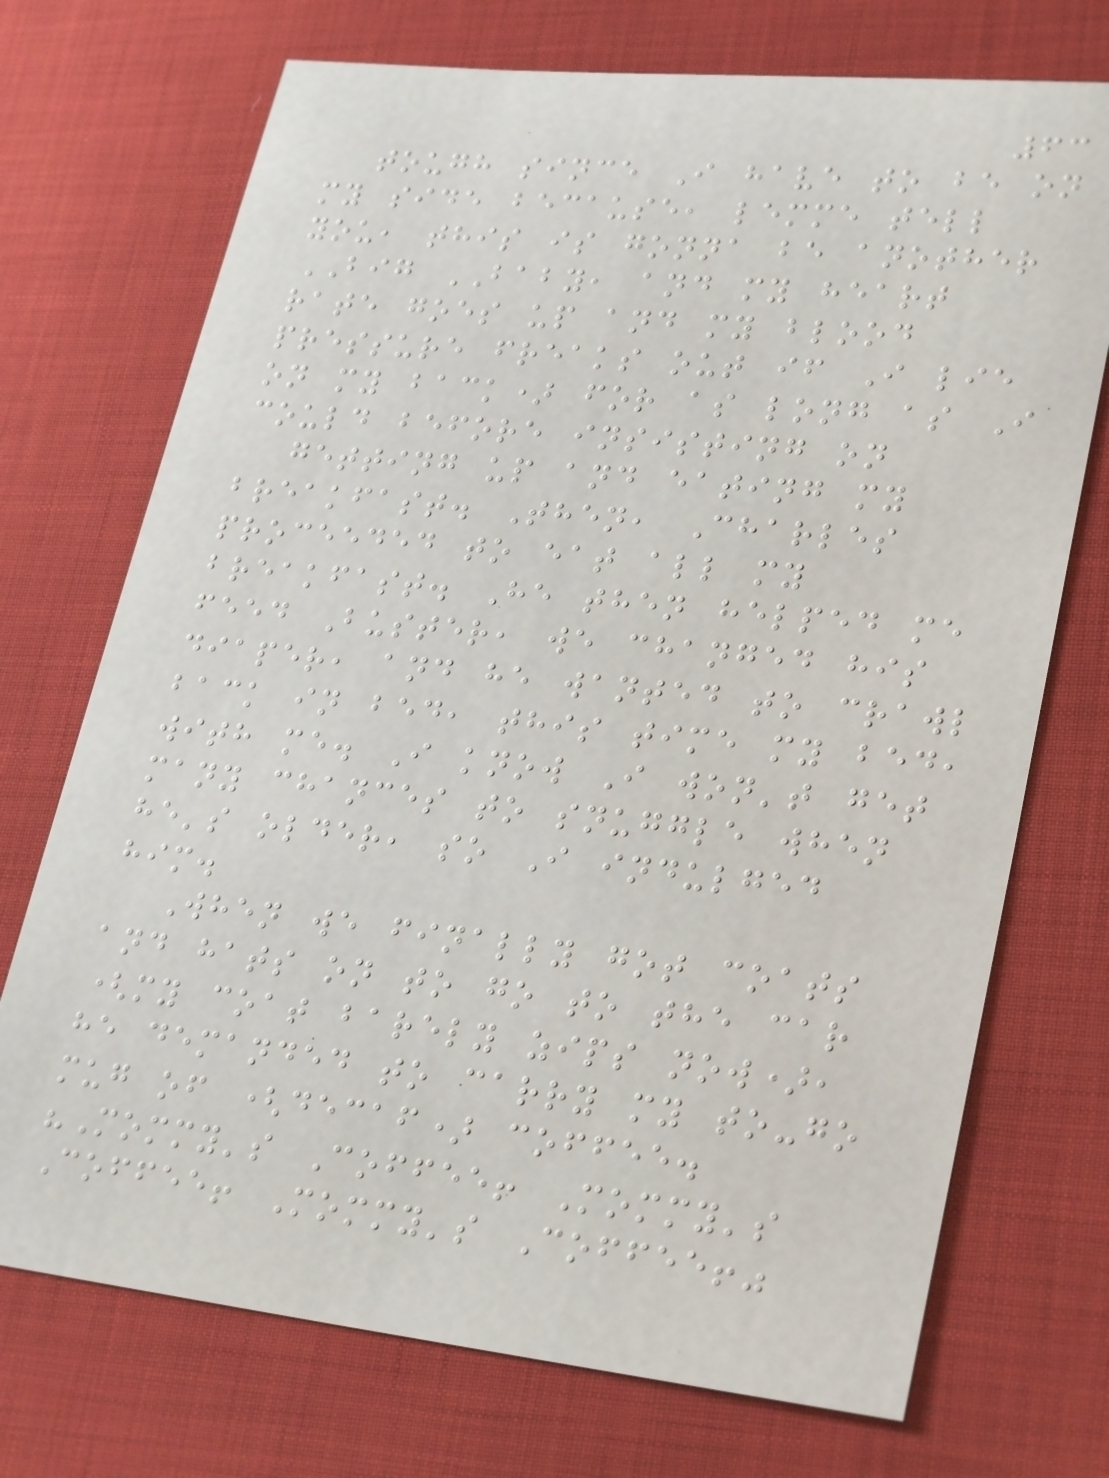63
tough since I have to be on
my side because, lemme tell
you, this is gonna be another
BIG BABY, and my heart
rate goes up and my blood
pressure freaks out if I lie
on my back) for as long as I
could before insisting on
getting up and eating my
breakfast. Then, Charles
proceeded to eat all my
breakfast. He then helped me
feed Buster, we changed his
diaper, and he wanted to crawl
back in bed, this time my bed,
with me. I know I won't get
many chances to snuggle when
he's older, so I indulged
him.
When we finally got coats
and hats on to go to the car
(my coat barely zips now),
he demanded to carry my to-go
mug of (decaf) coffee.
"Mommy's Coffee! Mommy's
Coffee! Mommy's Coffee!"
